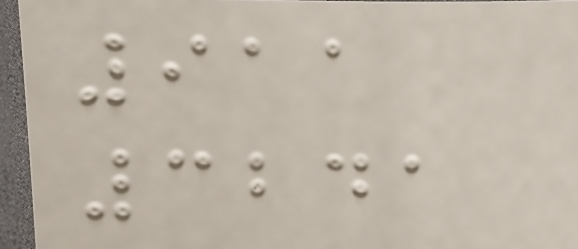911
3241
